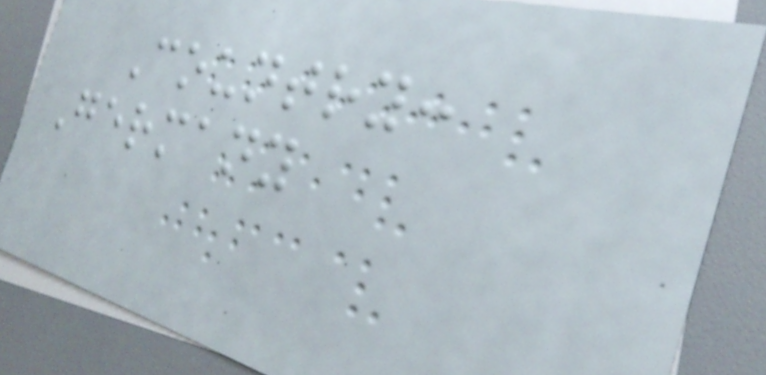Country:
Germany
